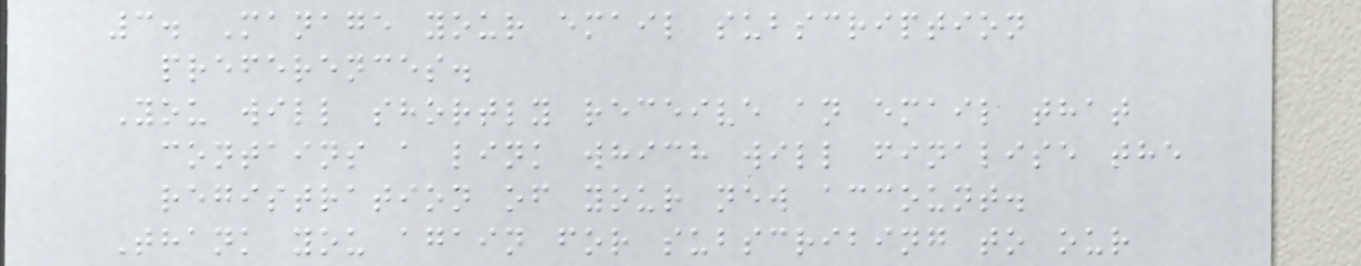3. Manage your email subscription
preferences.
You will shortly receive an email that
contains a link which will finalise the
registration of your new account.
Thank you again for subscribing to our
